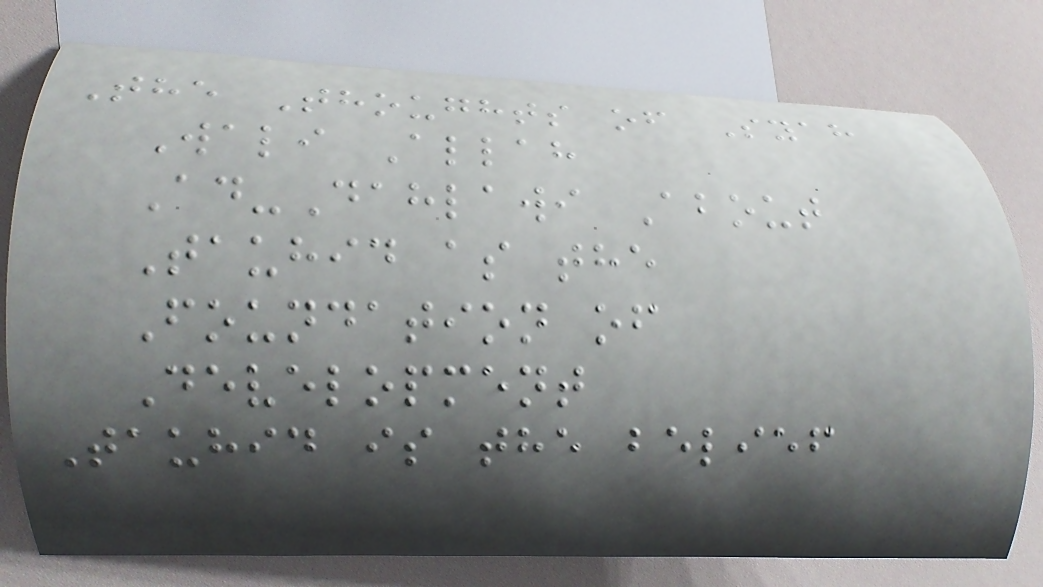The Thoughts of Syah
Wali Allah
Ad-Dahlawi About
Tauhid as the
Foundation of
Development
Tauhid is the belief
